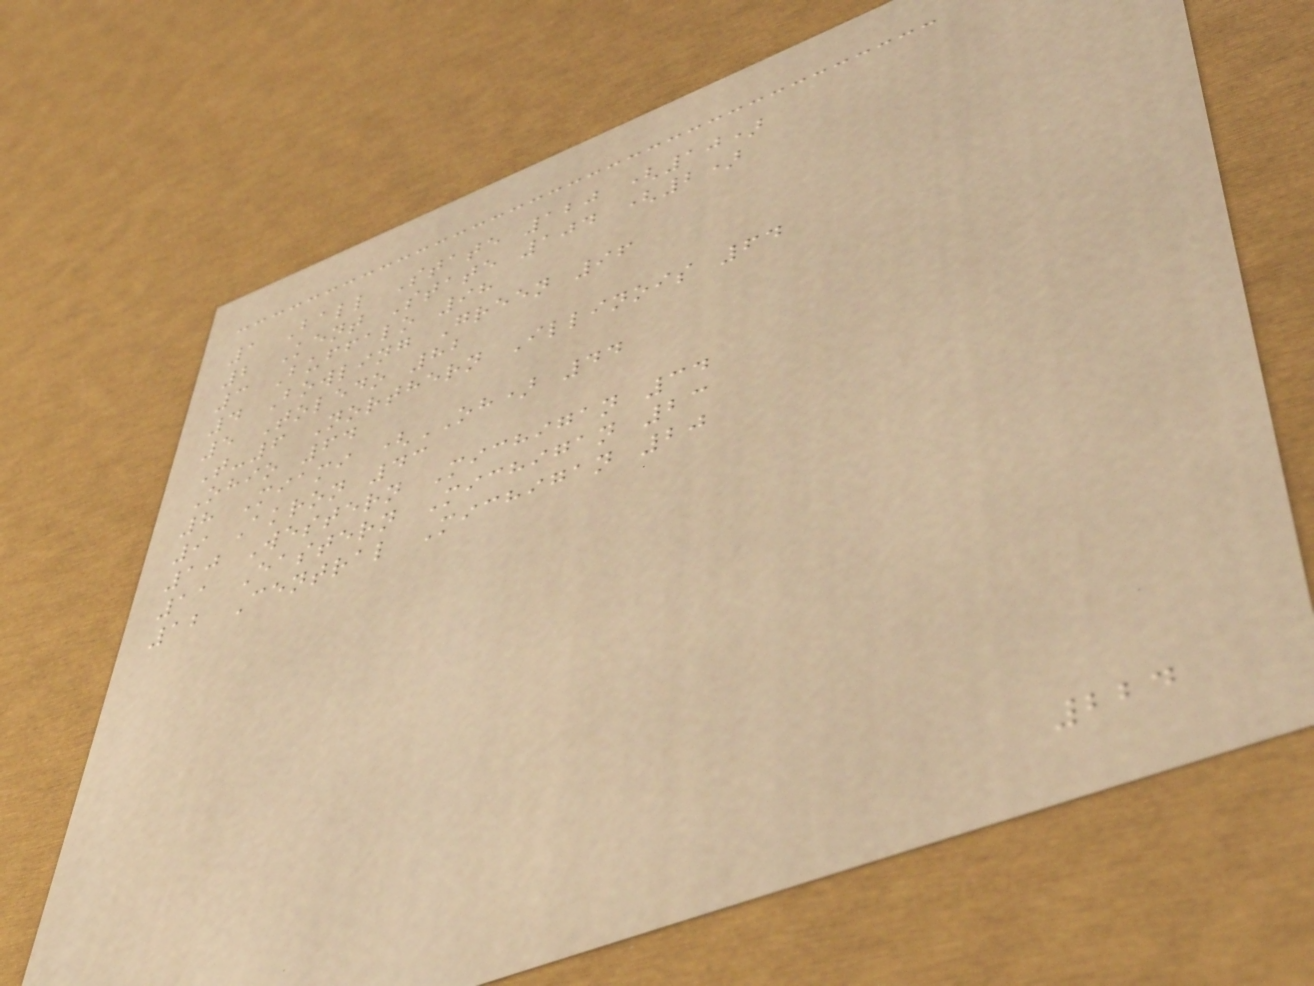1 Ball State 120 (10)
2 Kent State 104 (2)
3 Buffalo 98
4 Bowling Green 96
5 Toledo 82
T-6 Northern Illinois 64
Ohio 64
8 Miami (OH) 44
9 Akron 43
10 Western Michigan 34
11 Eastern Michigan 23
12 Central Michigan 20
224
